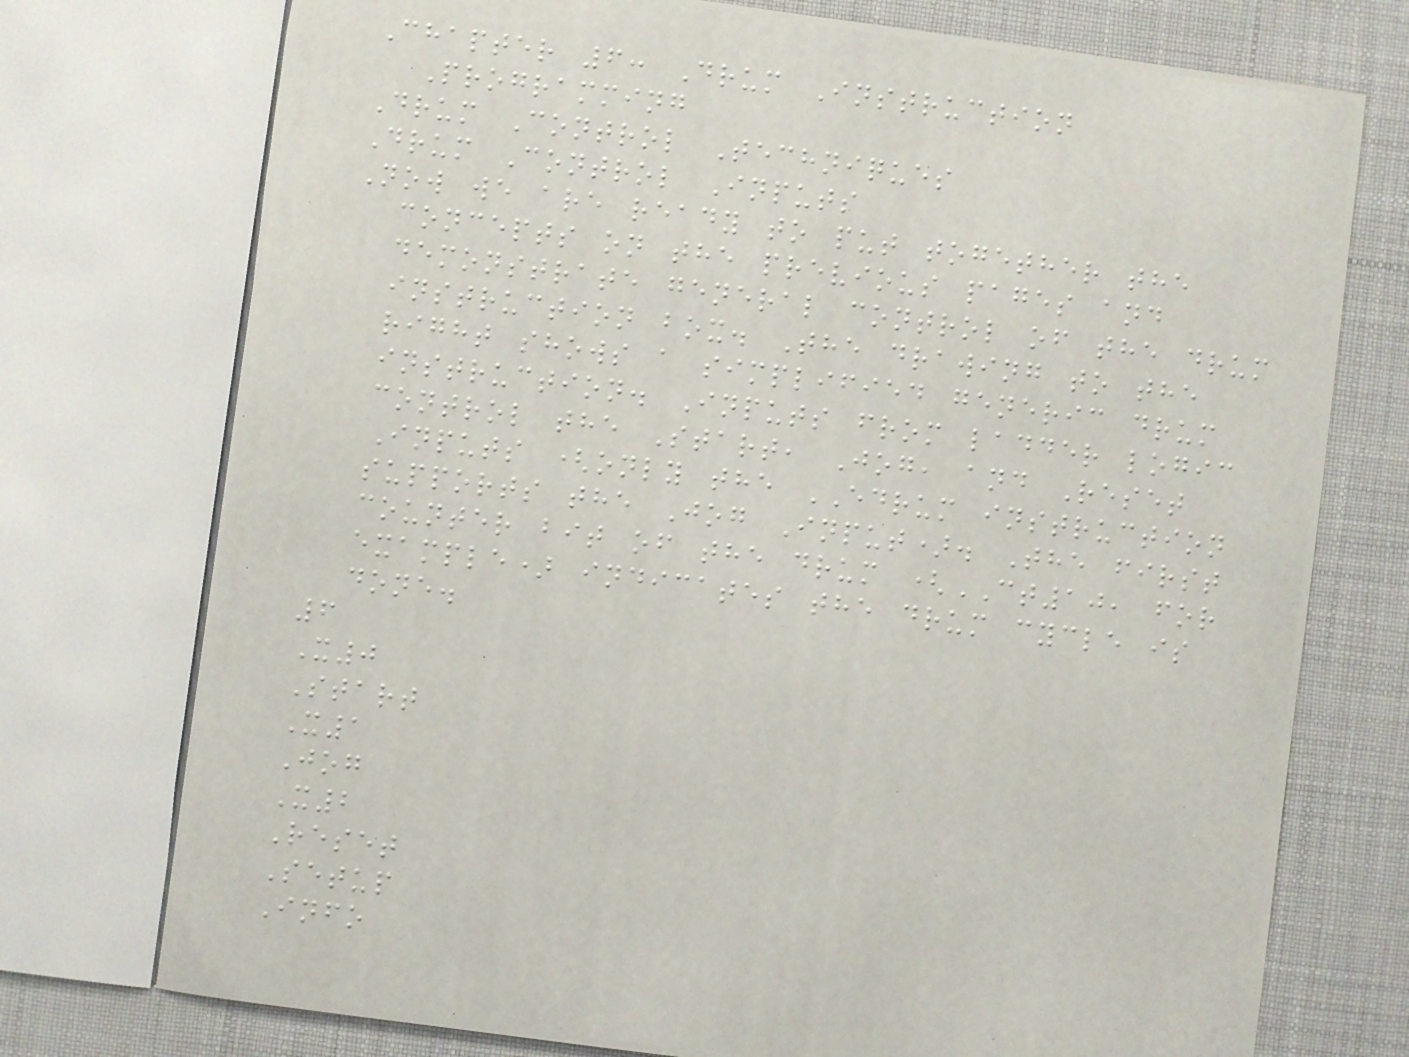Chapter 6: Drum Instruction
Programming
Drum Control Techniques
Drum Control Inputs
Now we are ready to put together the
concepts on the previous pages and
demonstrate general control of the drum
instruction box. The drawing to the
right shows a simplified generic drum
instruction. Inputs from ladder logic
control the Start, Jog, and Reset
Inputs (only the EDRUM instruction
supports the Jog Input). The first
counter bit of the drum (CT10, for
example) indicates the drum cycle is
done.
6
X0
Start
X1
Jog
X2
Reset
Setup
Info
